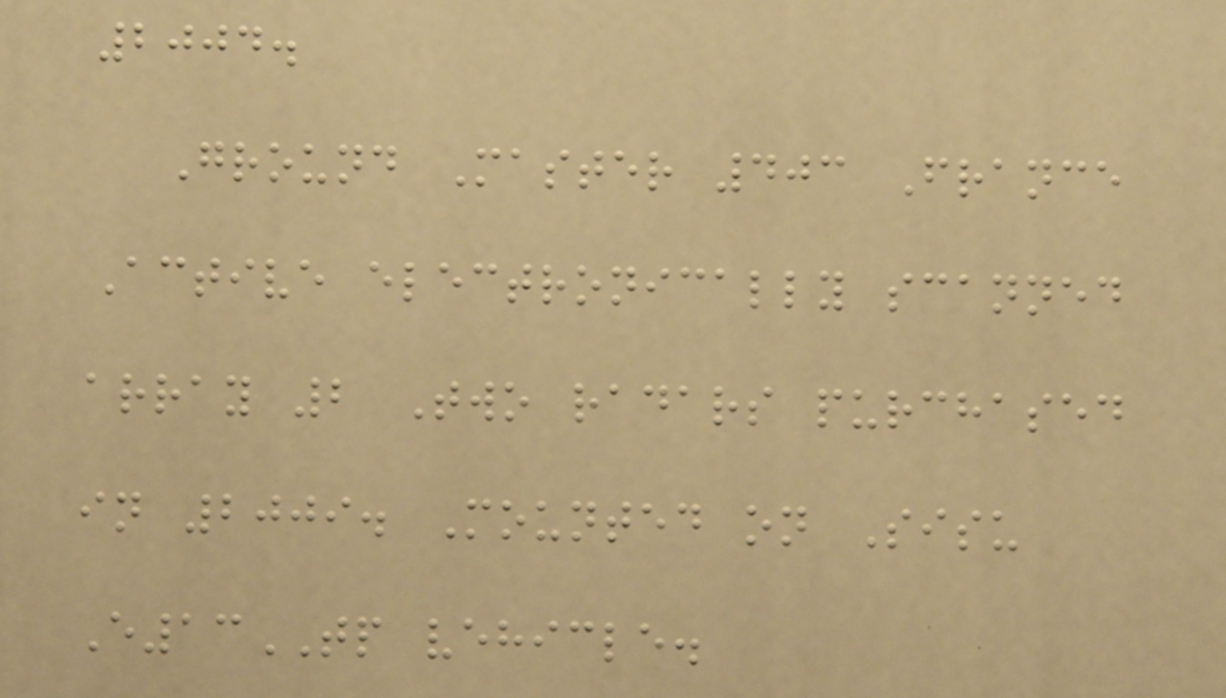2004.
Ground Master 403 France
Active electronically scanned
array 2 Two radars purchased
in 2009. Mounted on Sisu
E13TP vehicle.
